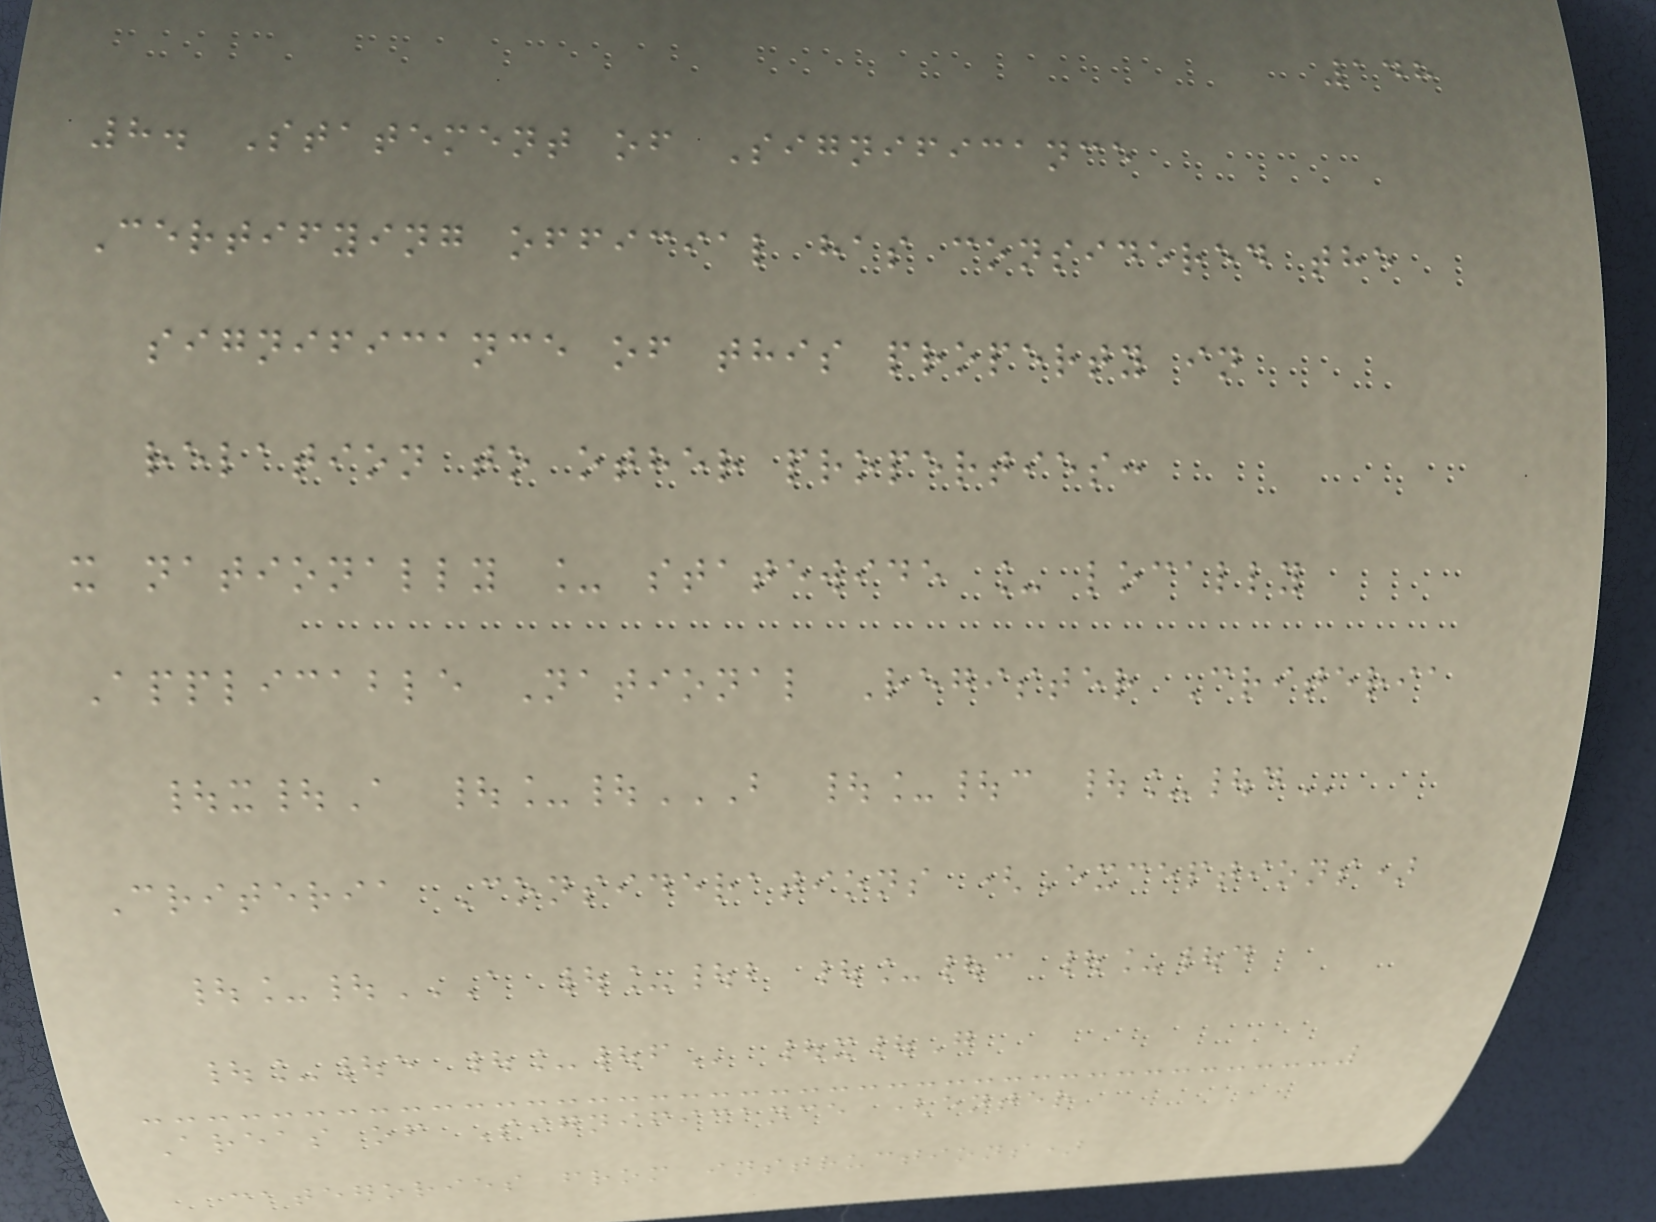148
8. Statement of Significance
Certifying official has considered the
significance of this property in
relation to other properties:
x nationally _ statewide _ locally
Applicable National Register Criteria
|x|A |_|B |_|C |_|D
Criteria Considerations (Exceptions)
|_|A |_|B |_|C |_|D
|_|E |_|F |x|G
Areas of Significance (enter
categories from instructions)
